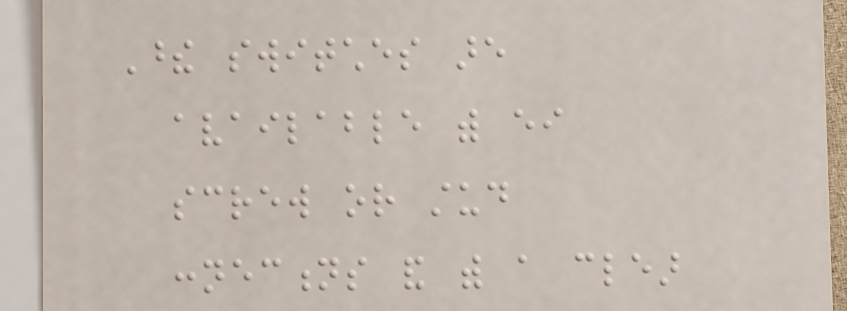These switches are
available with either
screw or stud
connections and with a clear
